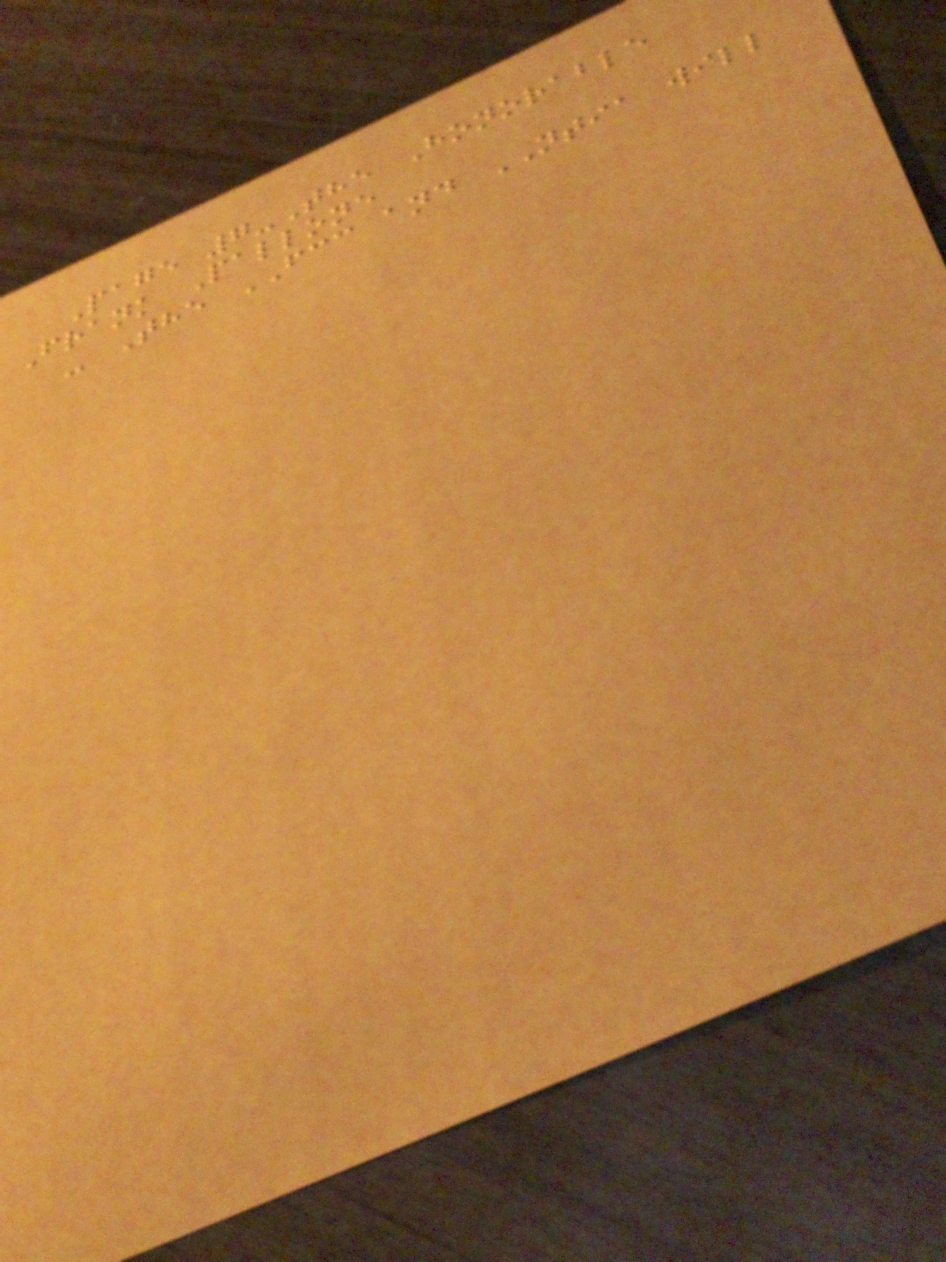Page 7-The Honorable
Frank Pallone
- The FCC and NTIA will
